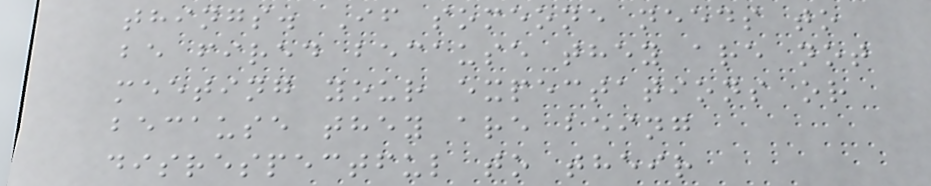things. If someone needs to
be fired because they are not
meeting your expectations or
because they are being
disrespectful to their
